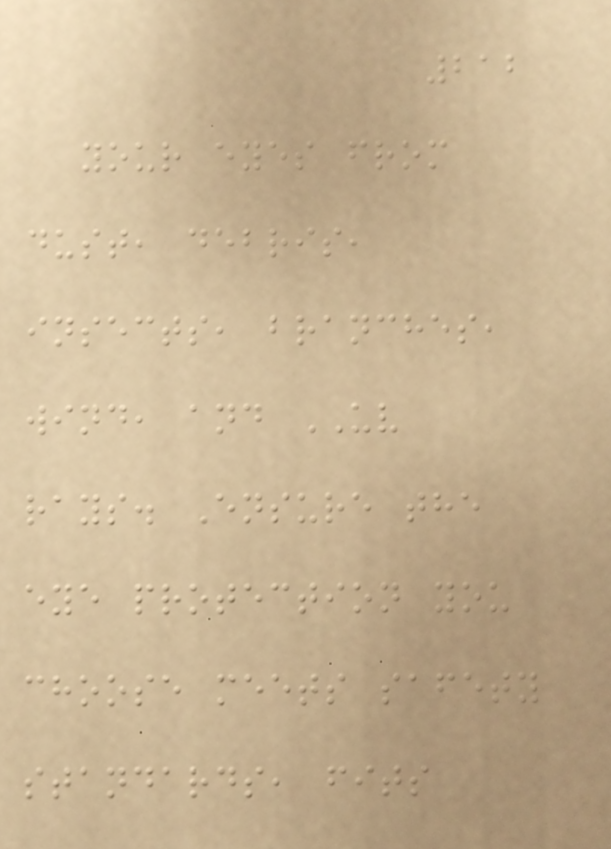212
your eyes from
dust, debris,
insects, branches,
wind, and UV
rays. Ensure the
eye protection you
choose meets safety
standards, fits
